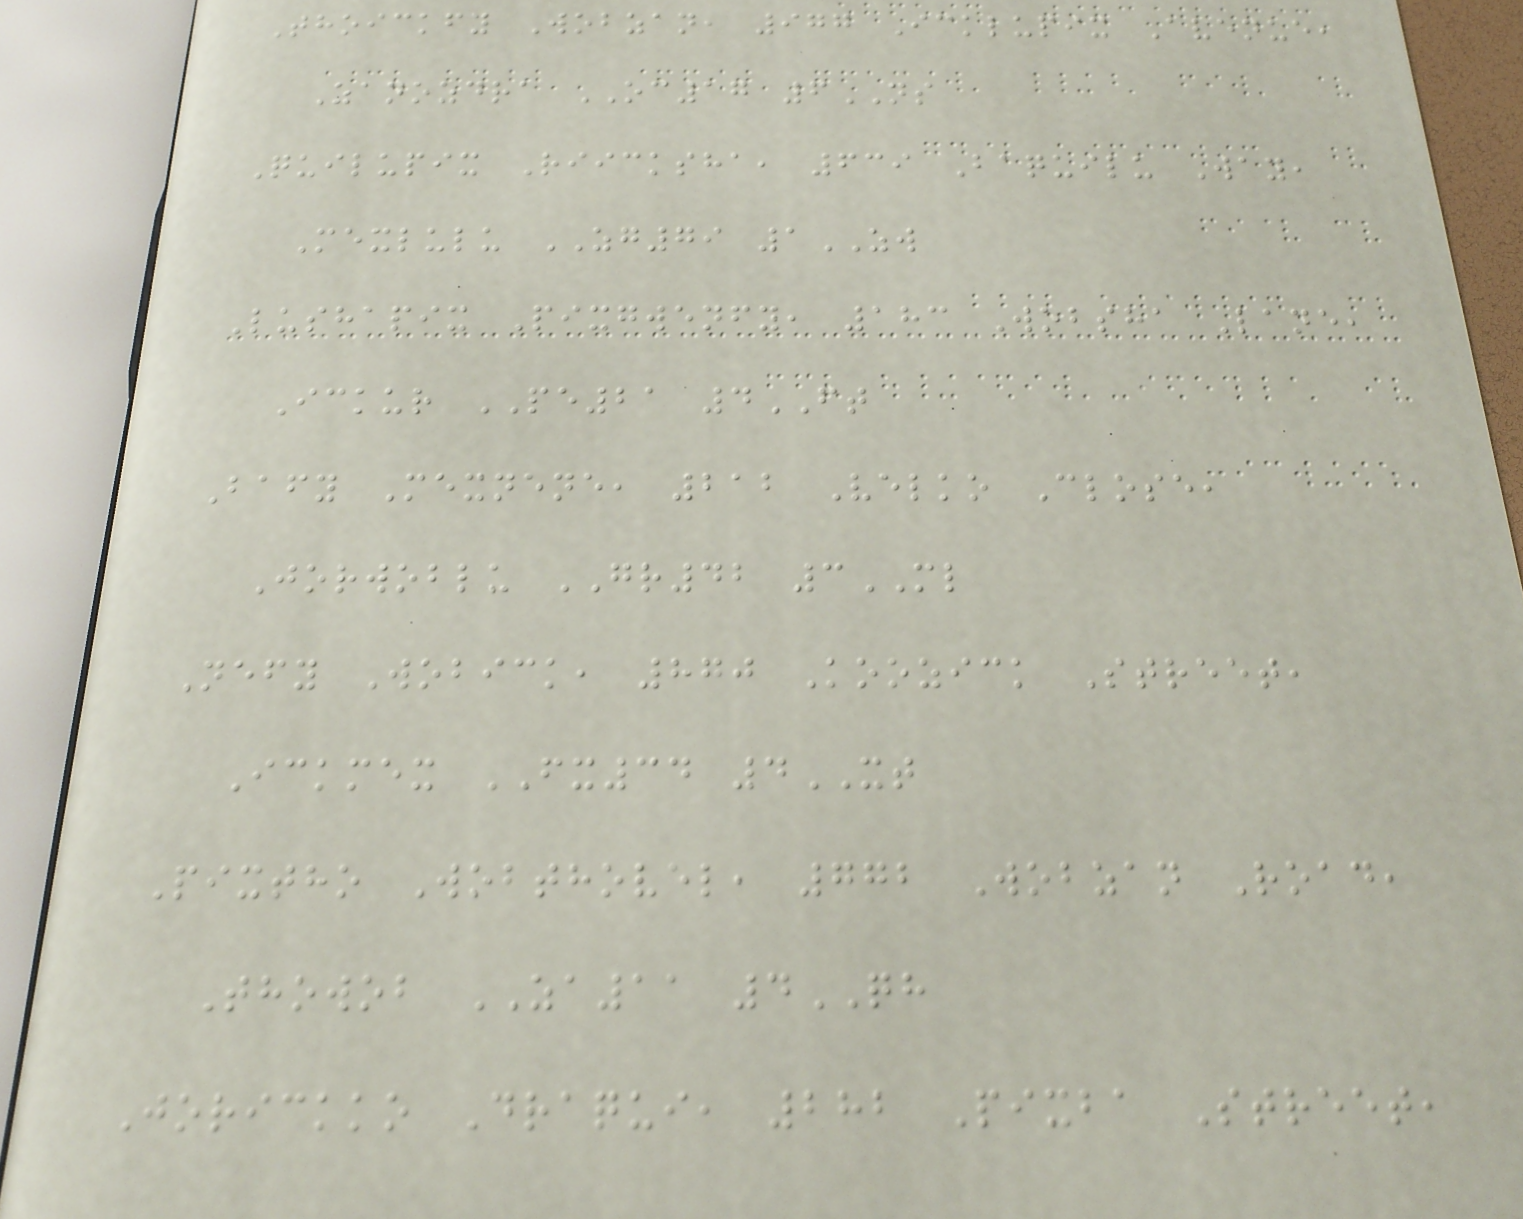Thoickfy Wobzan, 977 Icklupix Avenue,
Zanozdra OC17 6NS
Quilupix Riicksha, 639 Baquilu Way,
Mexlulu ZG79 1ZW
Lushapix Pixgwenfy, 183 Wobsha Lane,
Ickur PE21 4FT
Bafy Mexnene, 212 Velko Close,
Jorwoblu GR42 3ML
Nefy Wobick, 870 Koozick Street,
Ickmex FX34 4XT
Pixtho Wobthovel, 772 Wobzan Road,
Thowob ZA11 4QH
Jorickko Draqui, 282 Pixba Street,
